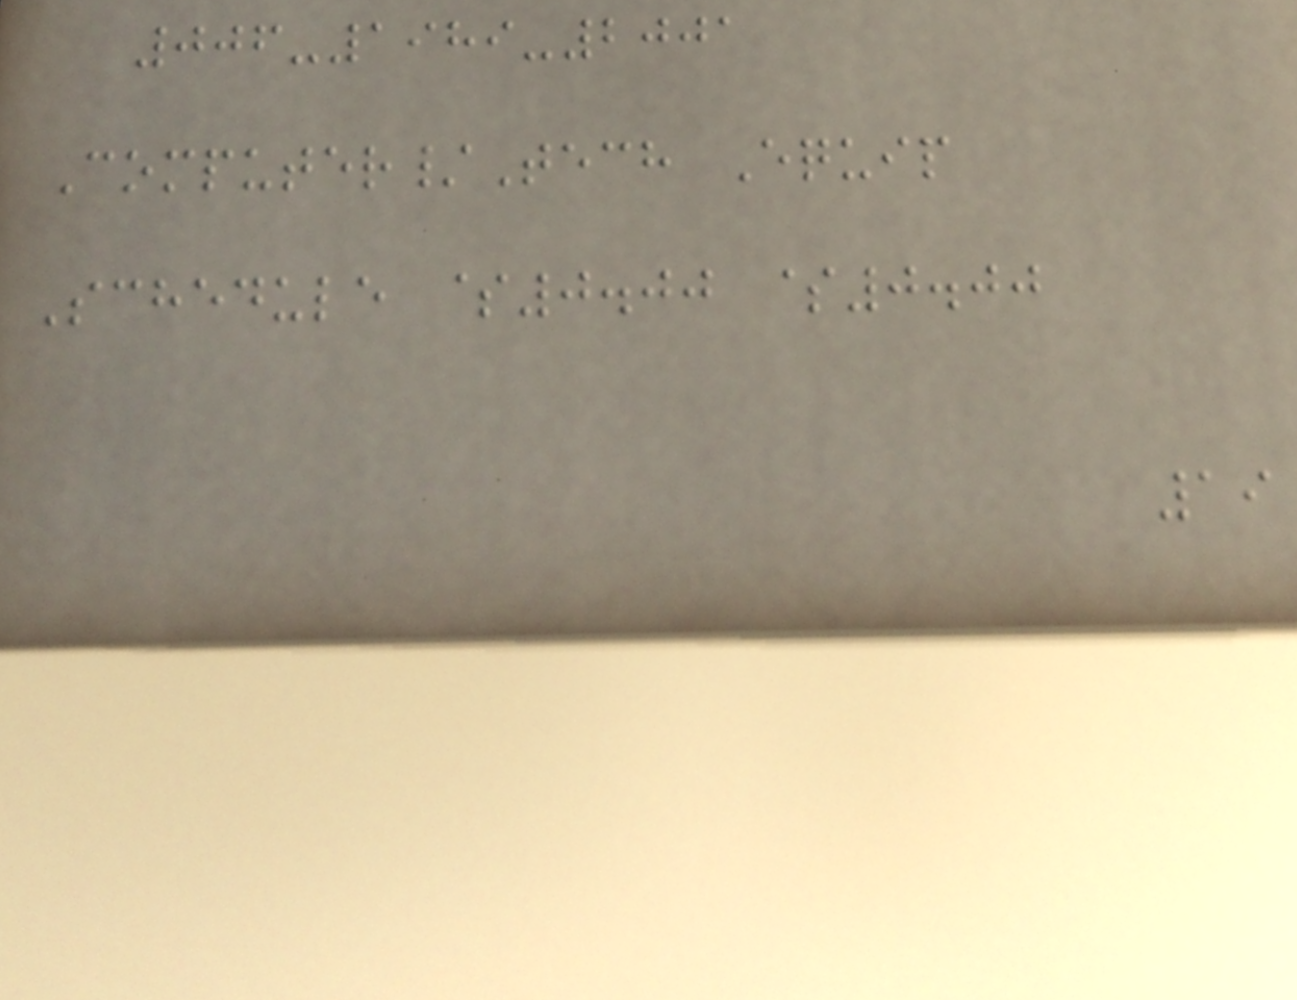006-1989-2001
Computer/Tech Equip
Schedule $0.00 $0.00
19
